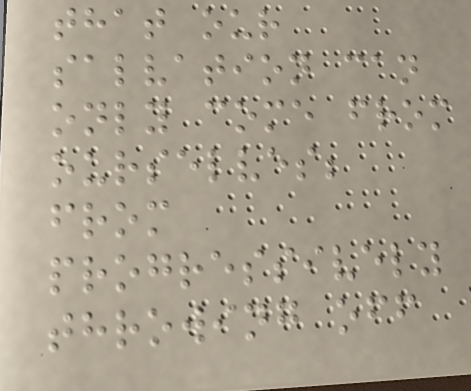that our
salvation can
only come from
ourselves;
from
progressively
throwing off
